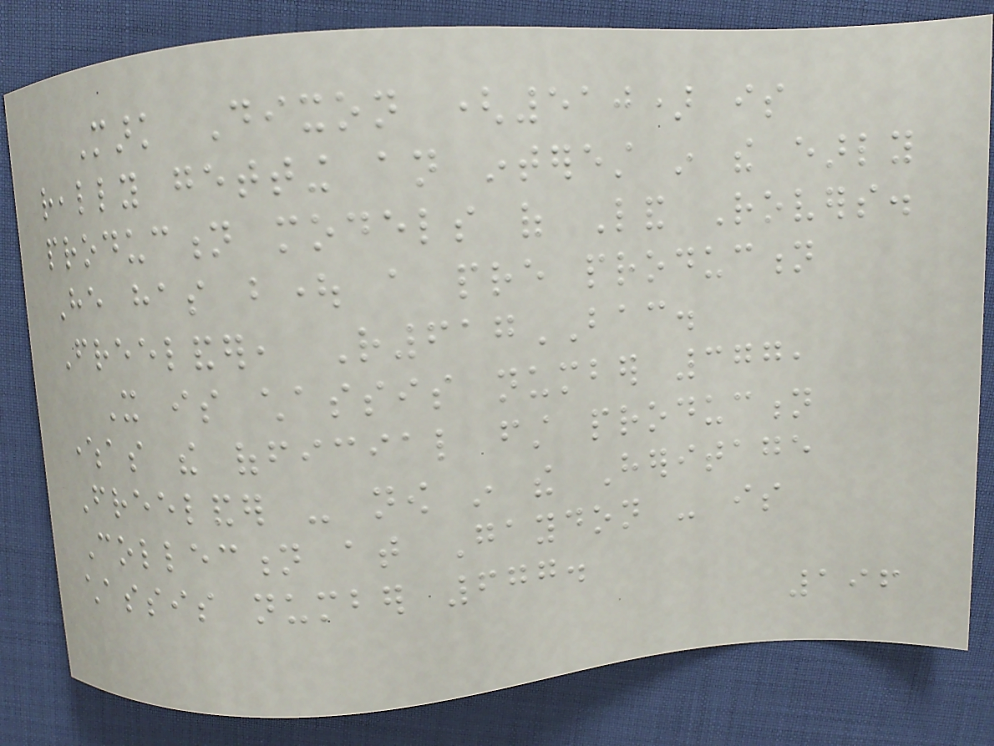Mark Dixon (510) is
really getting an interest in the early
production models of Land Rovers.
He has bought a pre production
Freelander, R617BAC.
It is chassis number 377,
whereas the official first production
Freelander - now in the Heritage
Collection at Gaydon - is
chassis number 677.
196
